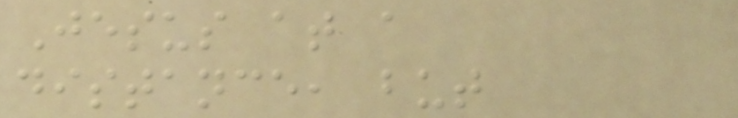Jesus at a
distance, but
